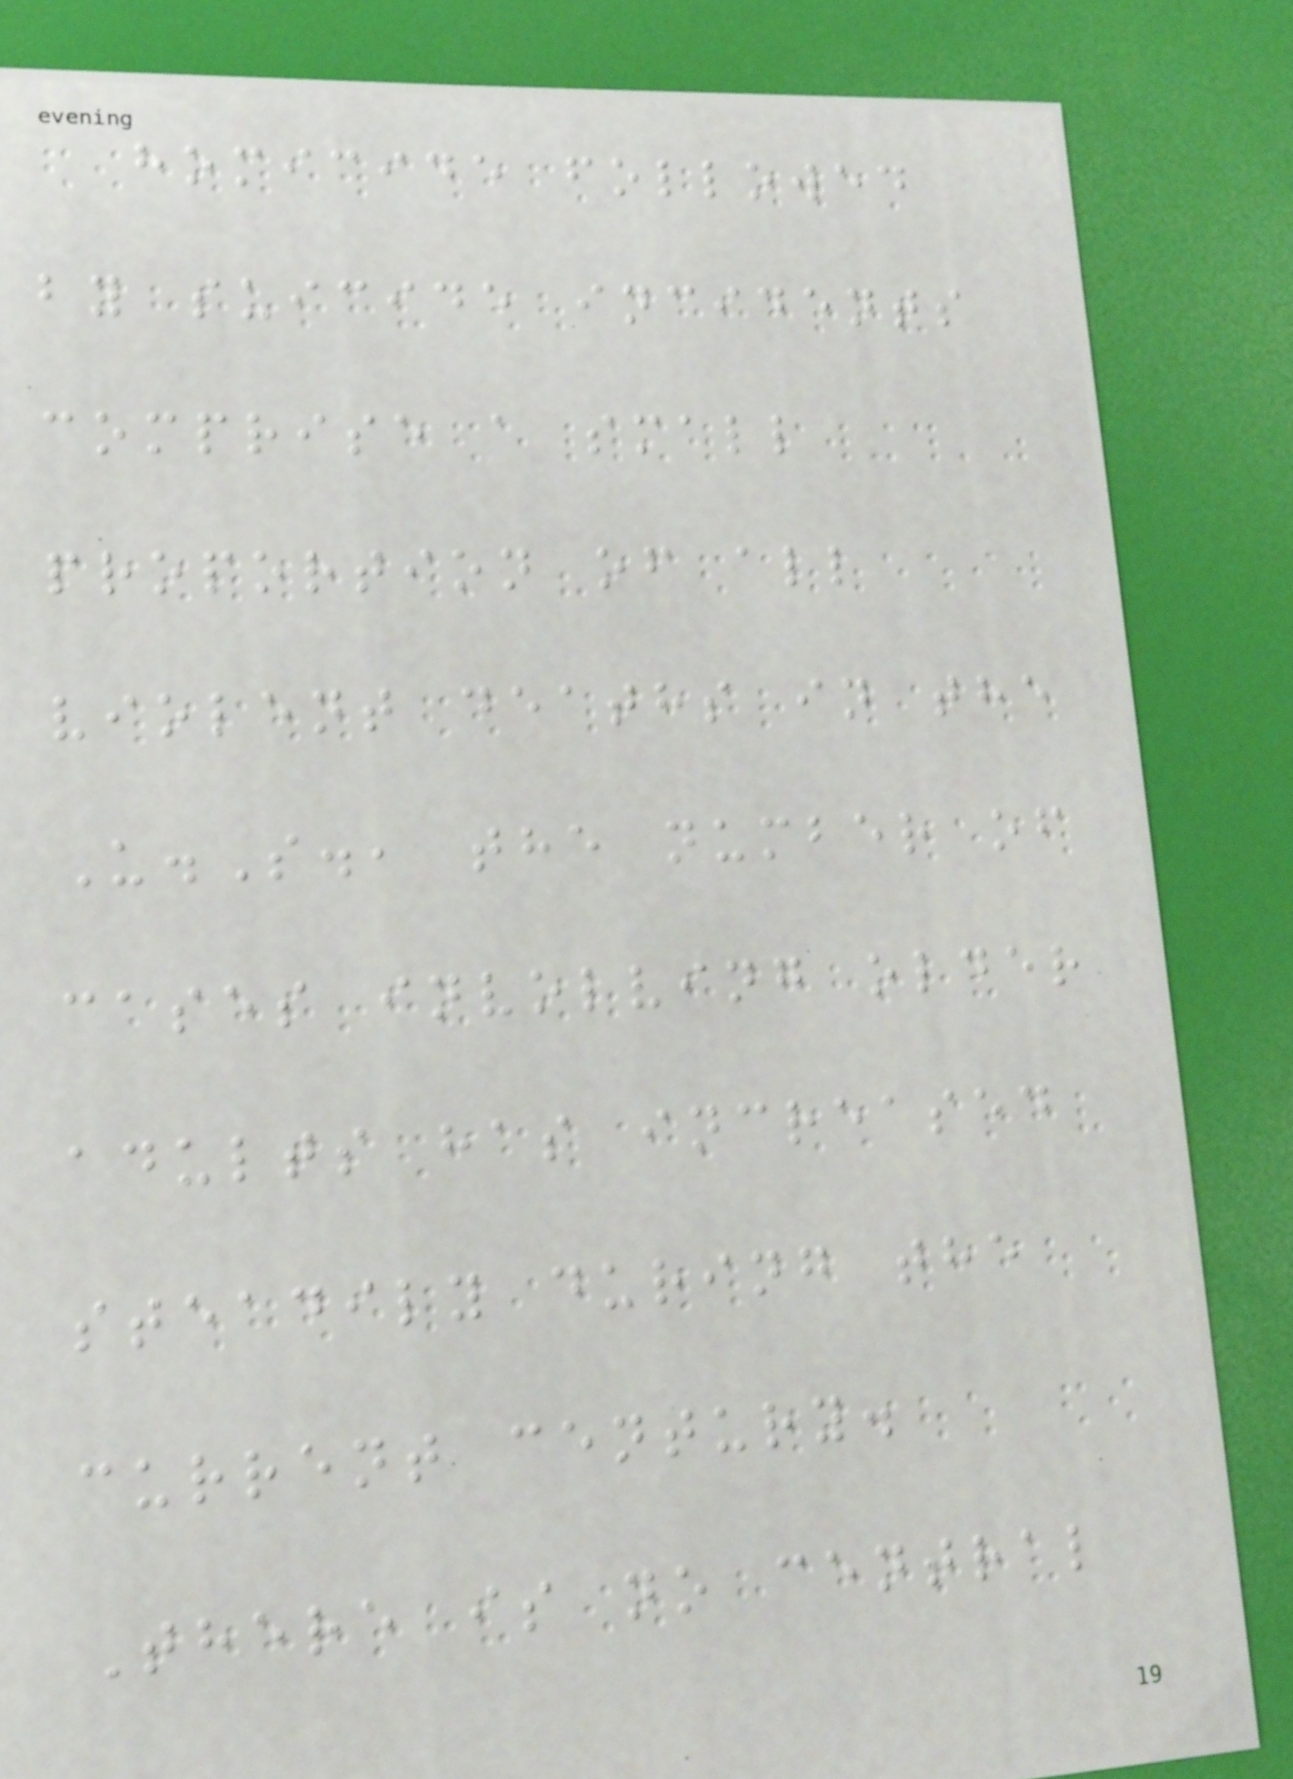homicide followed
by suicide incidents
comprise a small
proportion of all
violent deaths in the
U.S., the number of
cases involving older
adults has increased
steadily during the
current century.
There is no central
